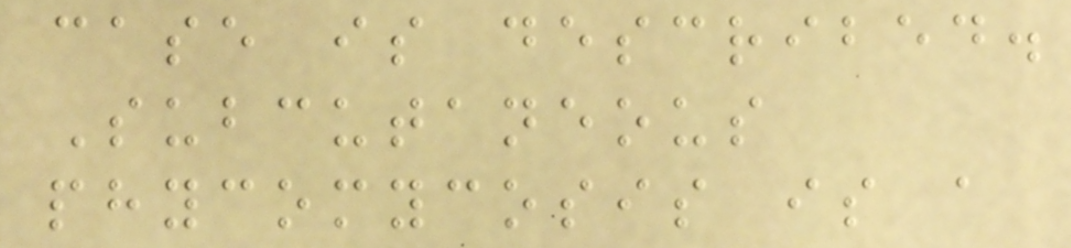case is described.
Subcutaneous
phycomycosis is a
